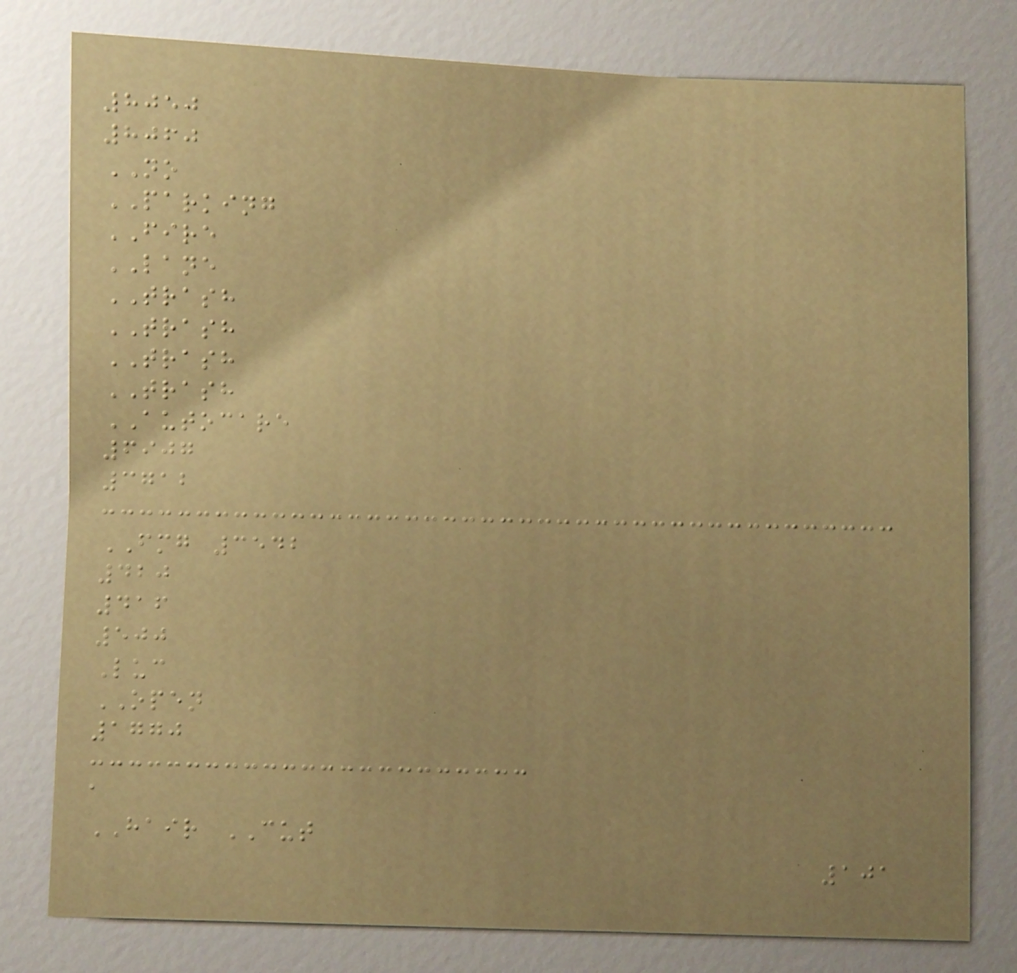8050
8060
NO
PARKING
FIRE
LANE
TRASH
TRASH
TRASH
TRASH
AUTOCARE
6907
3712
FMG 3542
420
416
500
Luc
OPEN
1770
a
HAIR CUT
101
